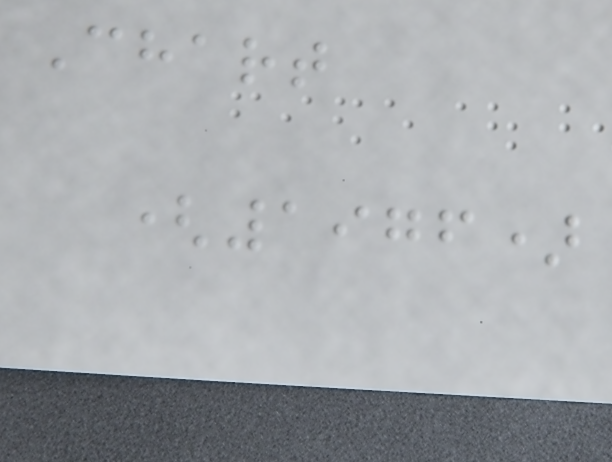Chart
(1976)
